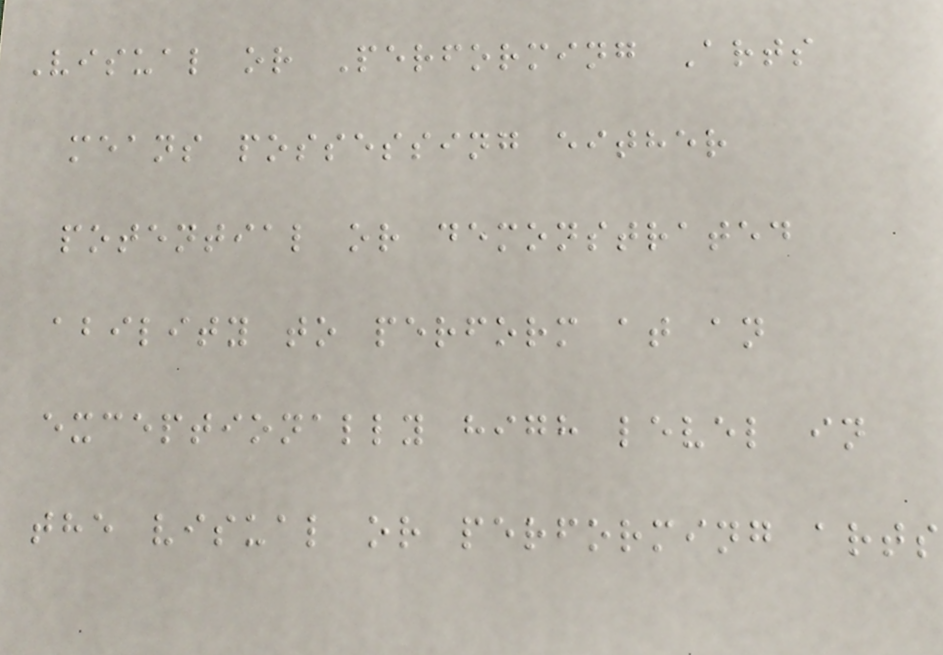Visual or Performing Arts
means possessing either
potential or demonstrated
ability to perform at an
exceptionally high level in
the visual or performing arts
